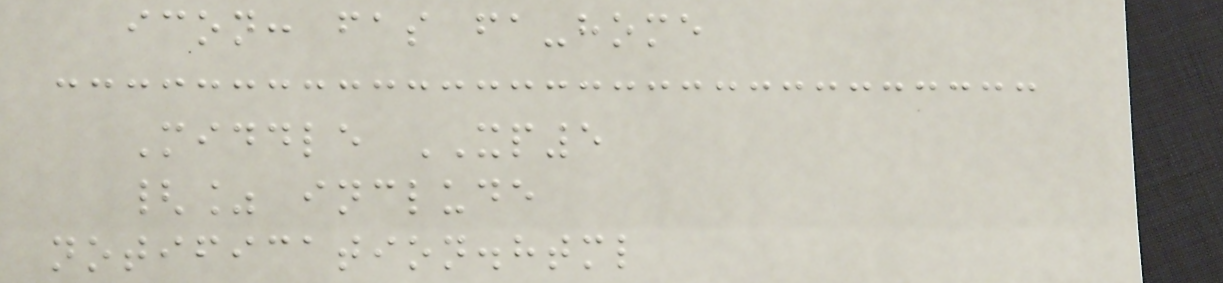icon: fas fa-home
Middle XP5
{% include
notification.html
